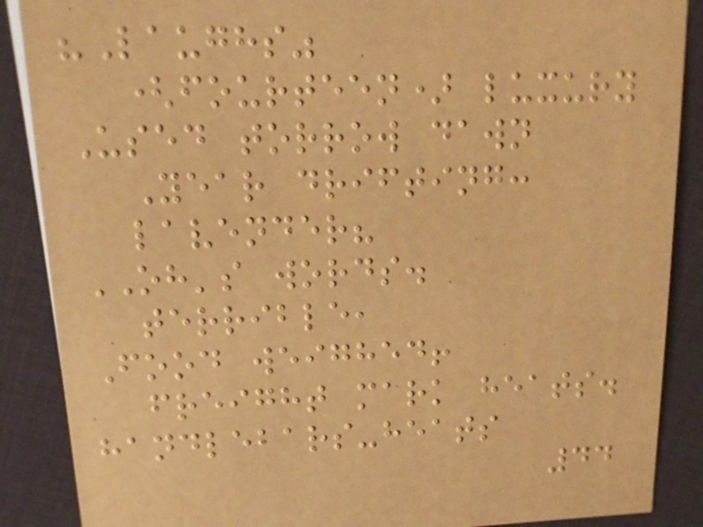"Laughs"
(fourteen) luxury
Used torrow dawn
Year drifting:
lavender?
OH's words.
terrible,
Food weighed!
freight mark heats.
handlebars-heats
44
